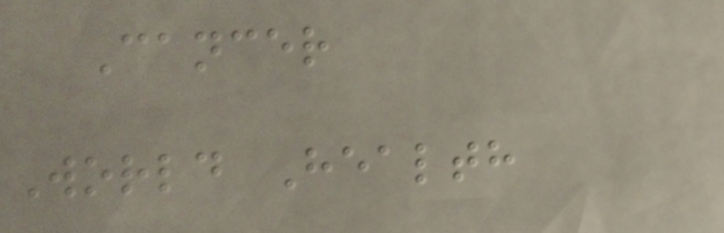Cancer
World Health
